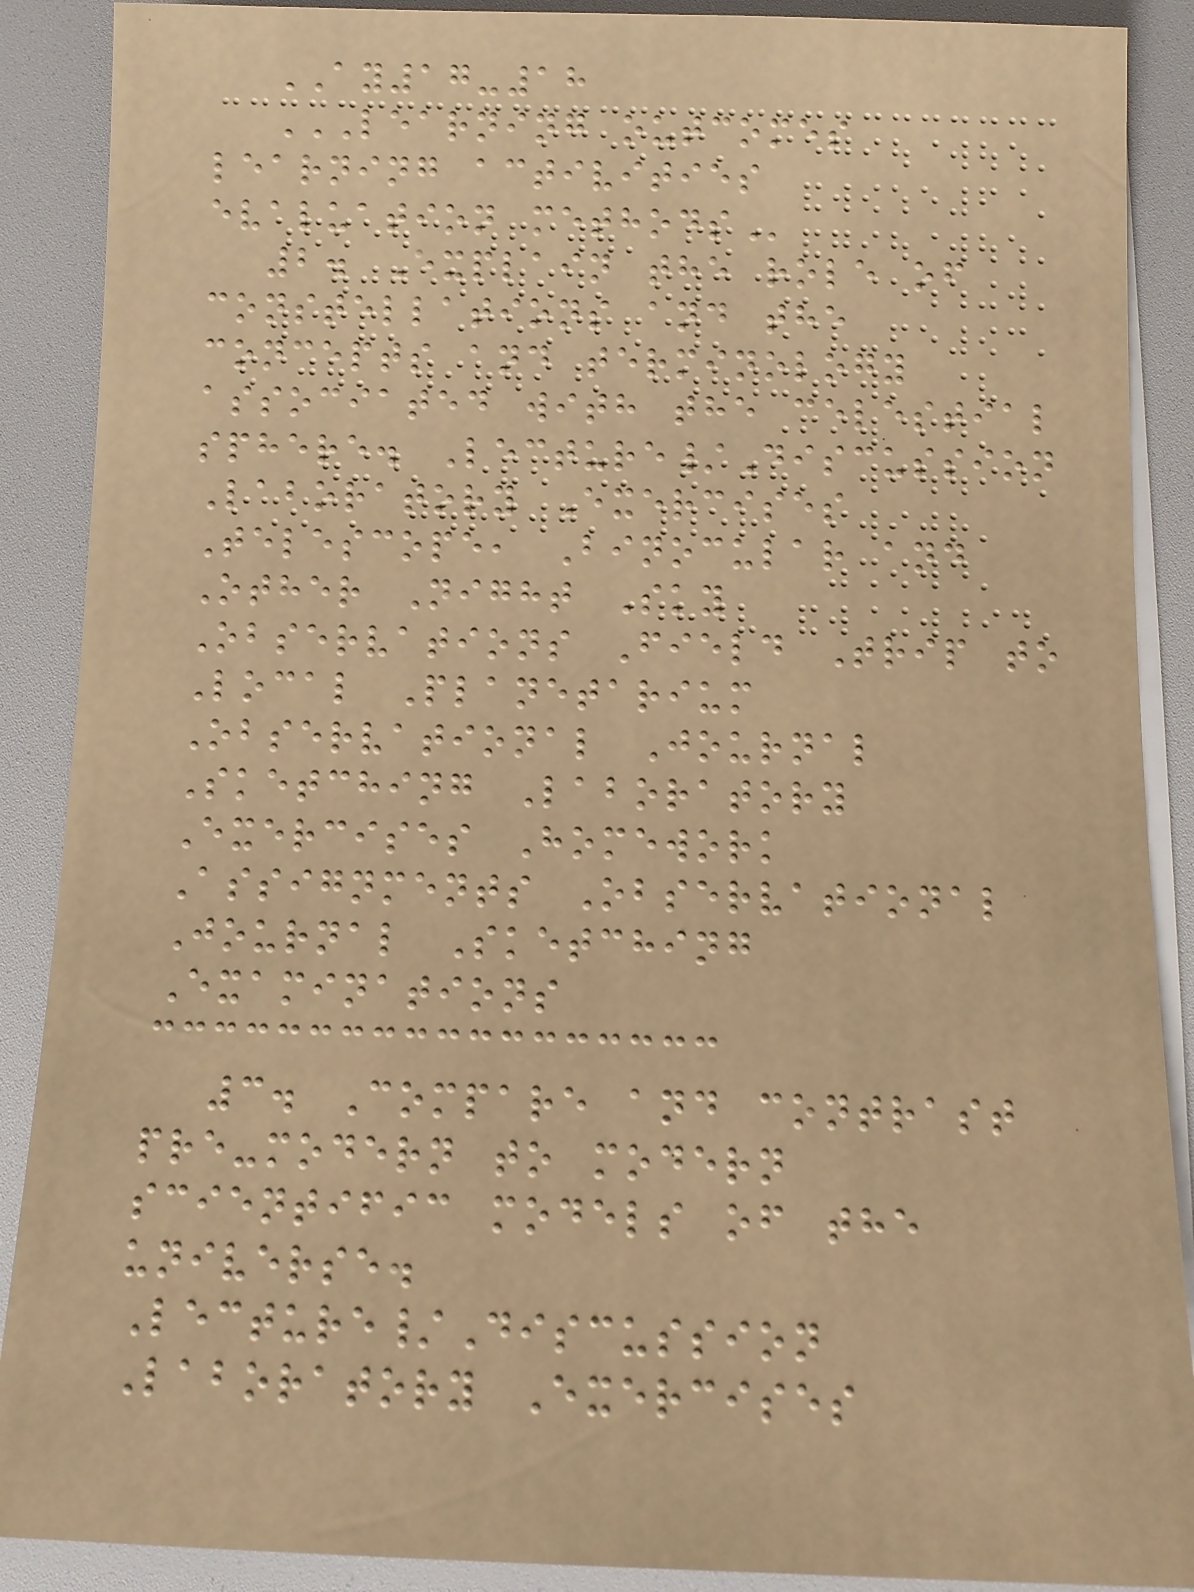AY17-18
LEARNING OUTCOMES
LEARNING ACTIVITIES
EVALUATION METHODS
2. Explain the role of
constellations and the
concepts and terminology
associated with the celestial
sphere. Lecture/Discussion
Laboratory Exercises
Telescope, Binocular and
Other Night Sky
Observations Field Trip to
Local Planetarium
Observational Journal
Sketching Laboratory
Exercises Homework
Assignments Observational
Journal Sketching
Examinations
3. Compare and contrast
pre-modern to modern
scientific models of the
universe.
Lecture/Discussion
Laboratory Exercises
